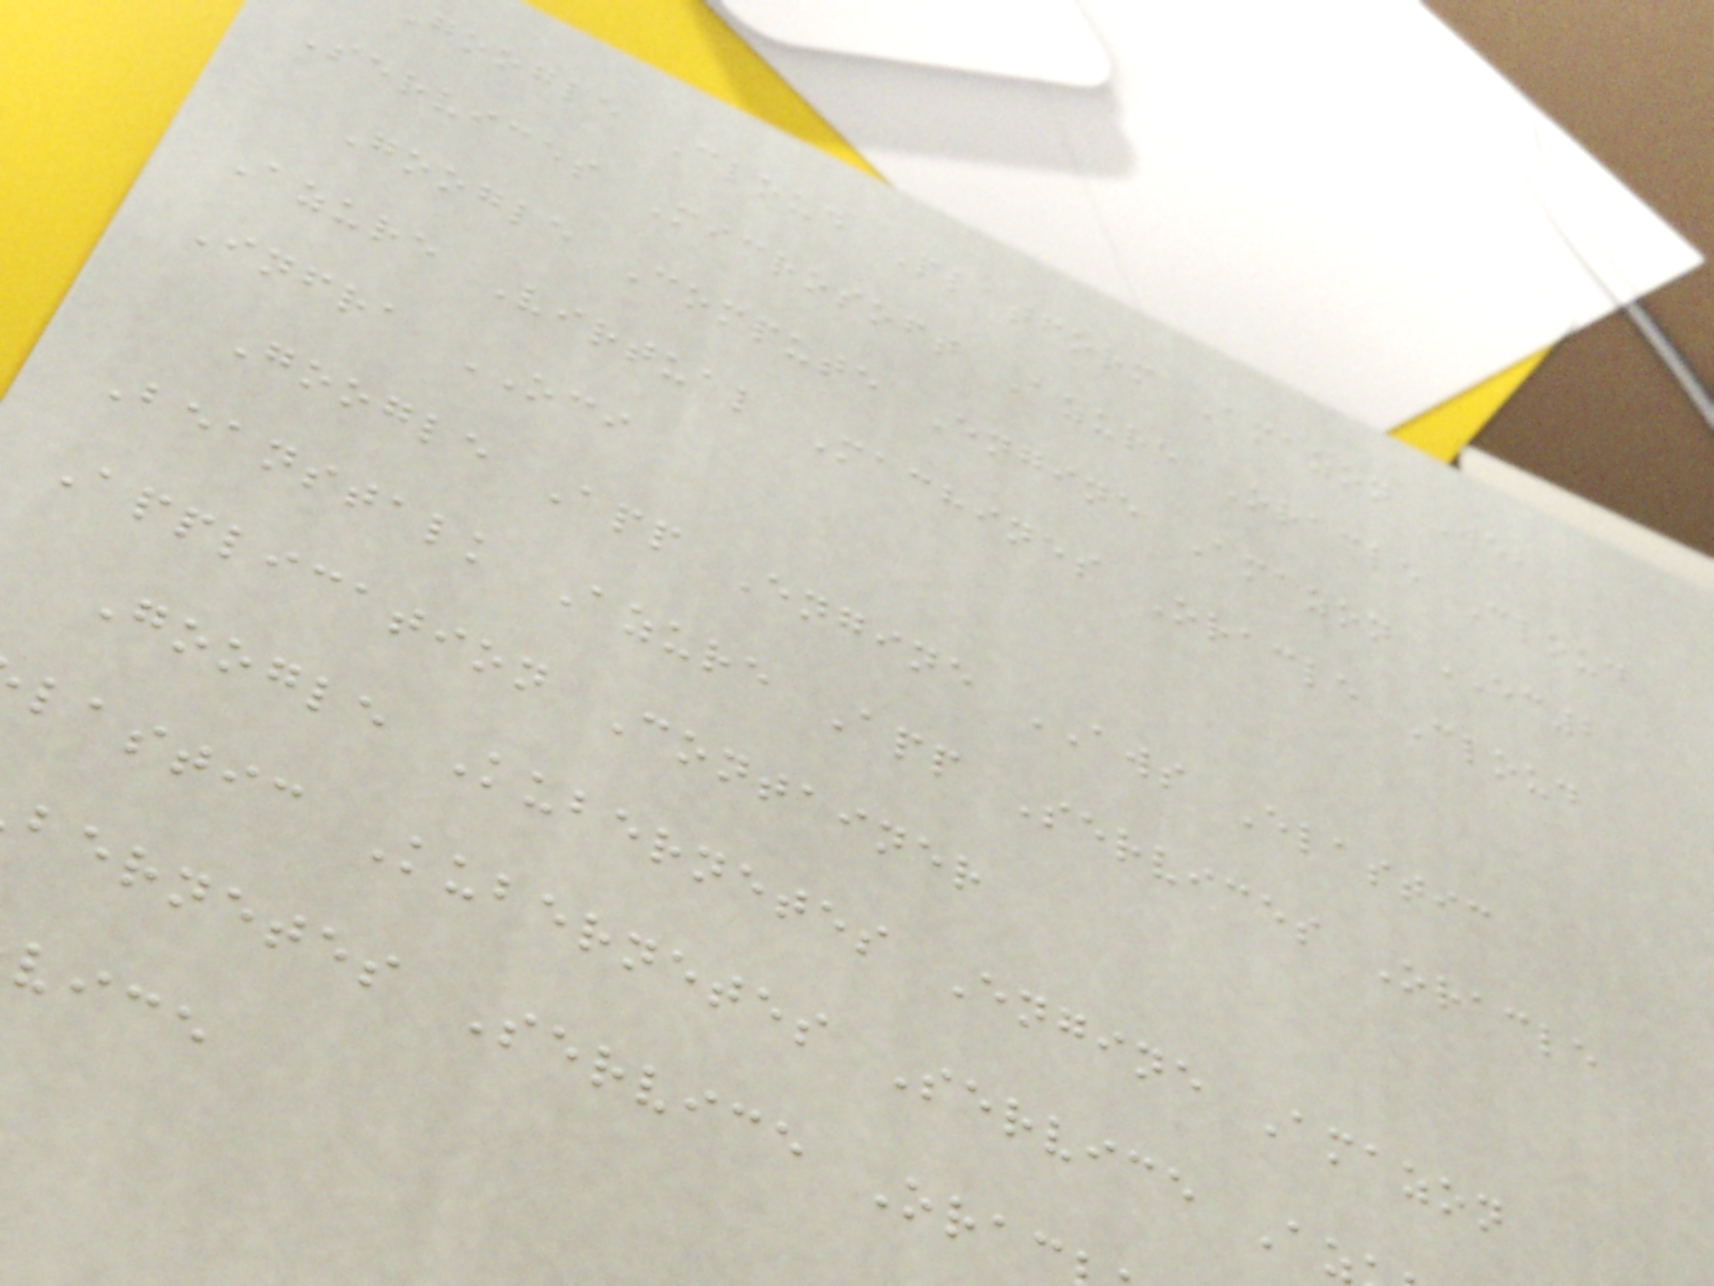google Cloud Platform Amazon Web
Services Microsoft Azure Oracle Cloud
Google Compute Engine Amazon EC2
Azure Virtual Machines Oracle Cloud
Infra OCI
Google App Engine AWS Elastic
Beanstalk Azure App Services Oracle
Application Container
Google Kubernetes Engine Amazon
lastic Kubernetes Service Az
bernetes Service Orac
vice
